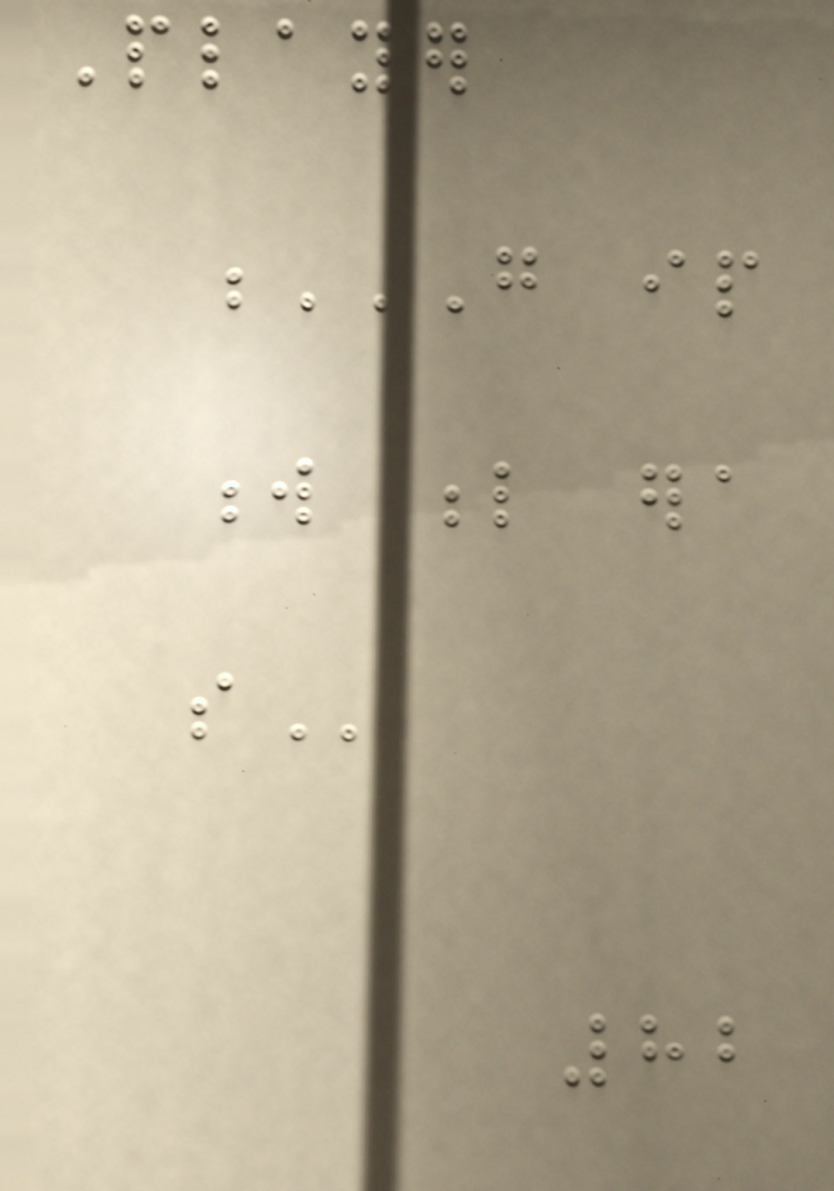Player
G IP
W L ERA
SO
82
